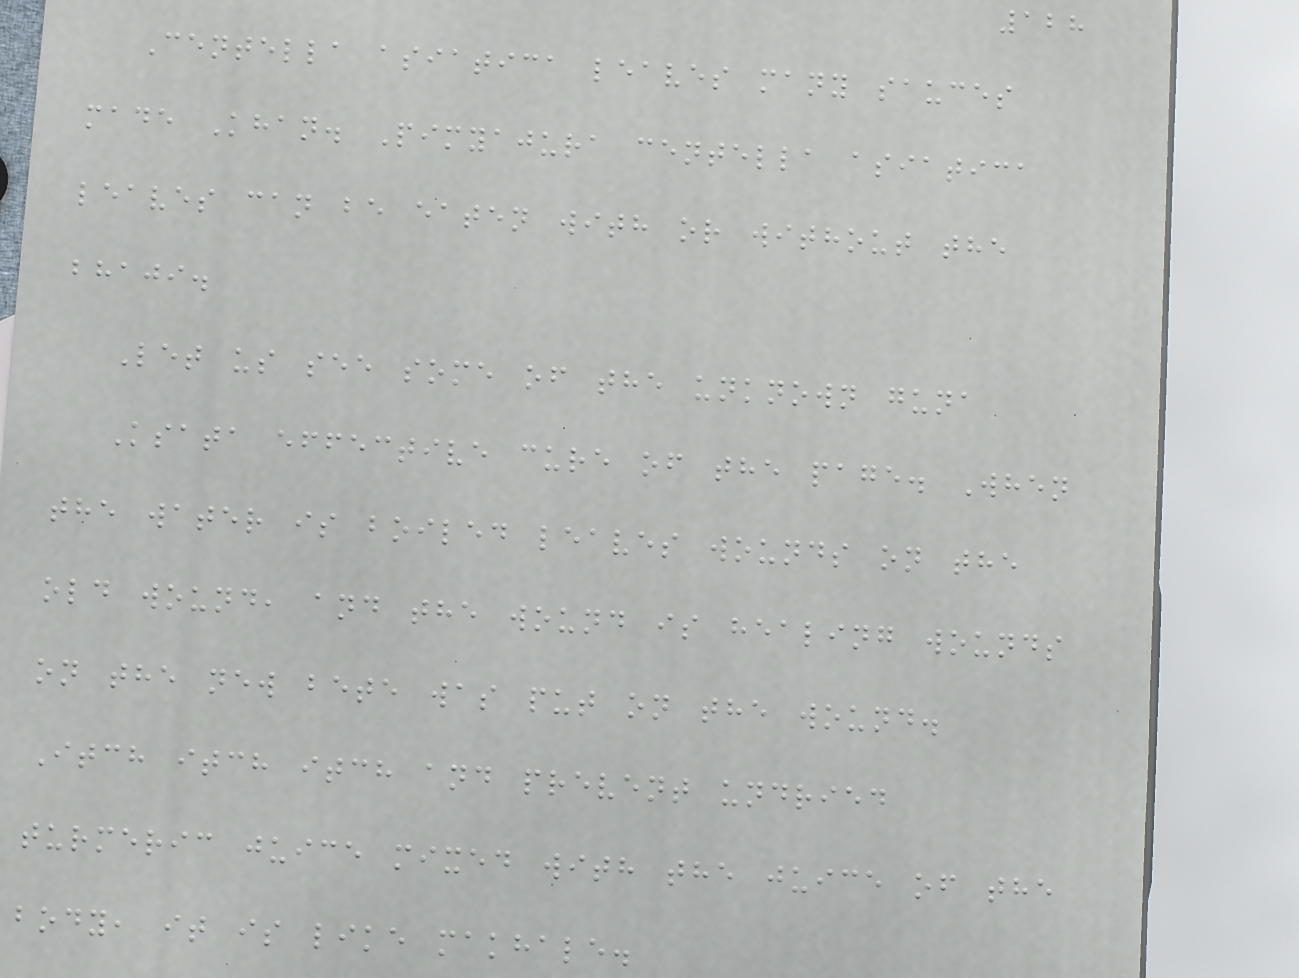128
Centella asiatica leaves many sauces
made Khan. Pimyajura centella asiatica
leaves can be eaten with or without the
bhaji.
Let us see some of the unknown guna
Ksata effective cure of the page. When
the water is boiled leaves wounds on the
old wound, and the wound is healing wounds
on the new bete was put on the wound.
Itch itch itch and prevent undried
turmeric juice mixed with the juice of the
body, it is like makhale.
